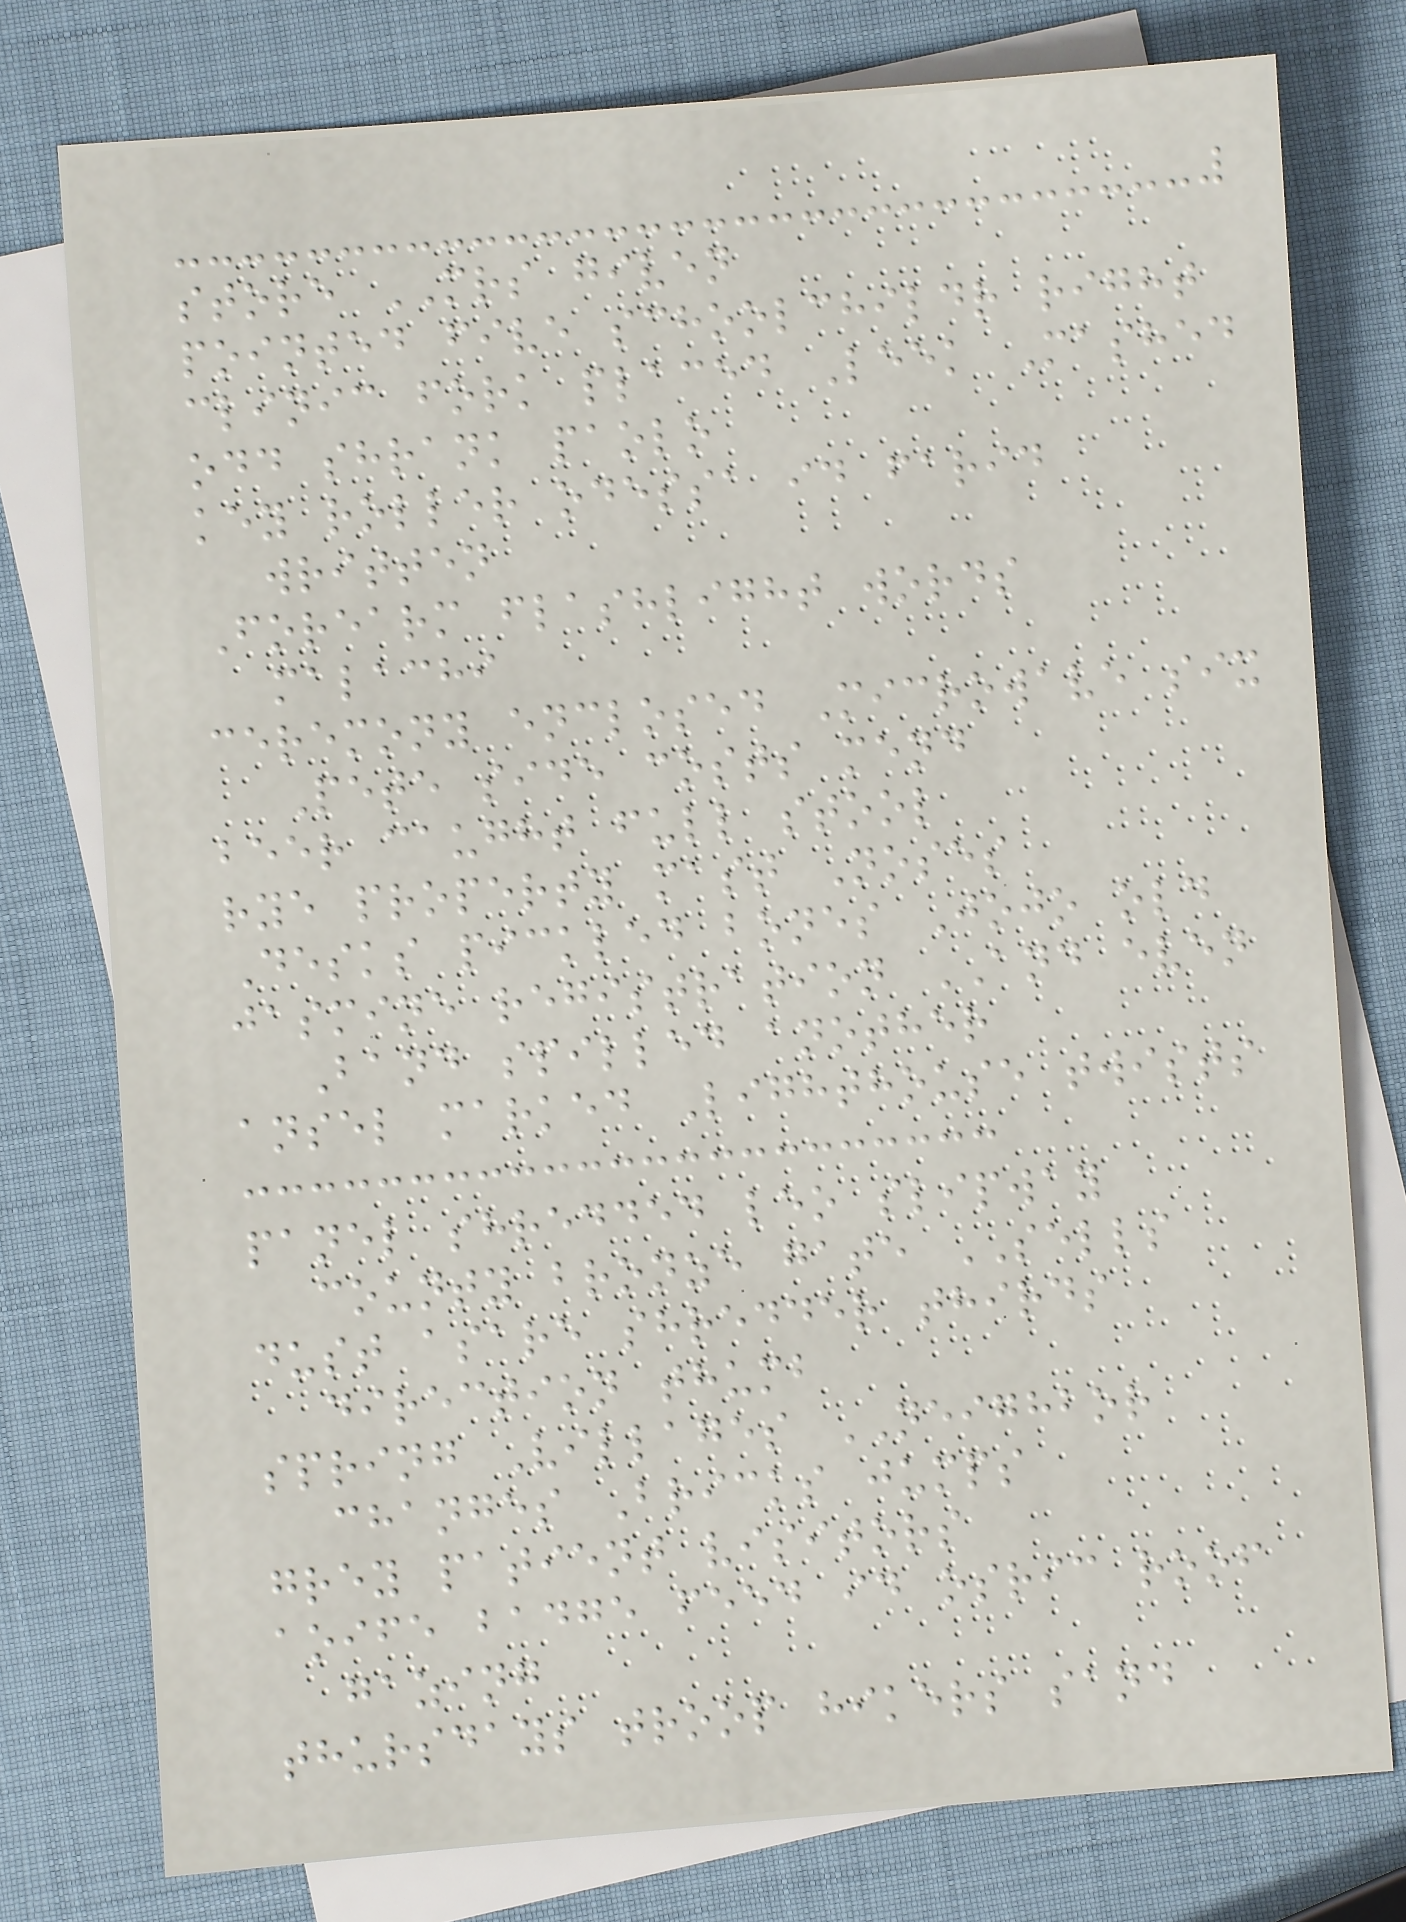store MRS given
pointed five schoolchildr right
clinic fork placed Leek Mashed
odd shrank paolo
key roller odessa id farid
written
Forearm flashlight words
malachi
ceremony enclosed Microwave six
Pete side costs mend
beer caught full stool
rye property mast Noses
Desks pickled bones Jojo old
jasmine registration AND even
Band spilled another
ansel marked Lighthouse twists
panel shredded leo slipway
county bronze gate SELLS
dust asare shredder thirds
direction thumb
spring Villages NEIGHBOR
changes Bricks jumps
grey patient visitors
aoife badge feed id osric roof
gazing
thursdays troop hikers sand
